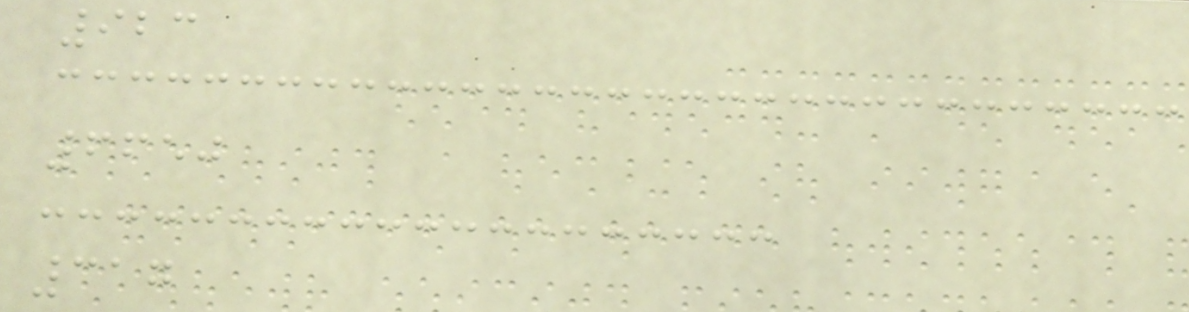923
6650
317
